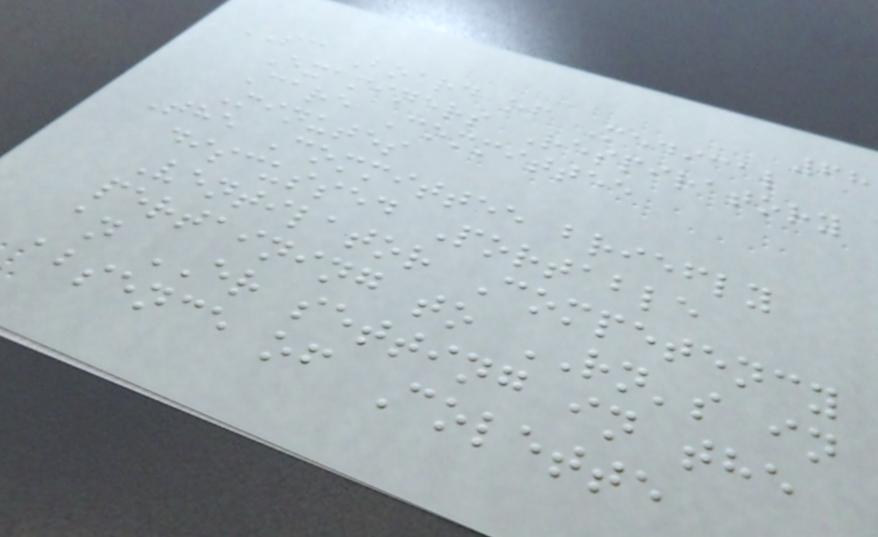68
SC Board of Medical
Examiners Respiratory
Care Committee
Minutes
The Committee briefly
discussed Portable
Ventilator Competency
pertaining to RN's in
an ER setting in the
absence of Colette
